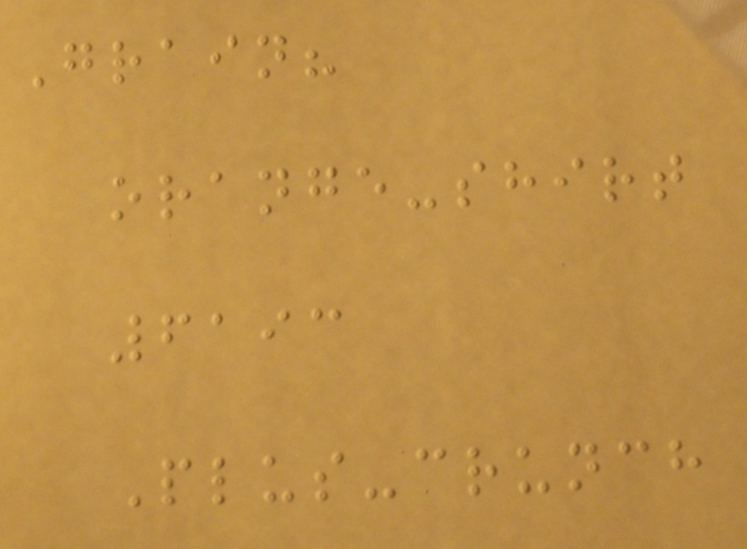Grain?
orange-shirt
6193
Plus-crunch
